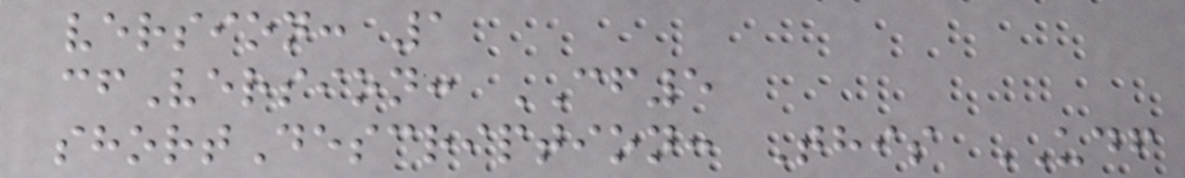version: 1
cfVersion: CF5
shortDescription: This UDF
